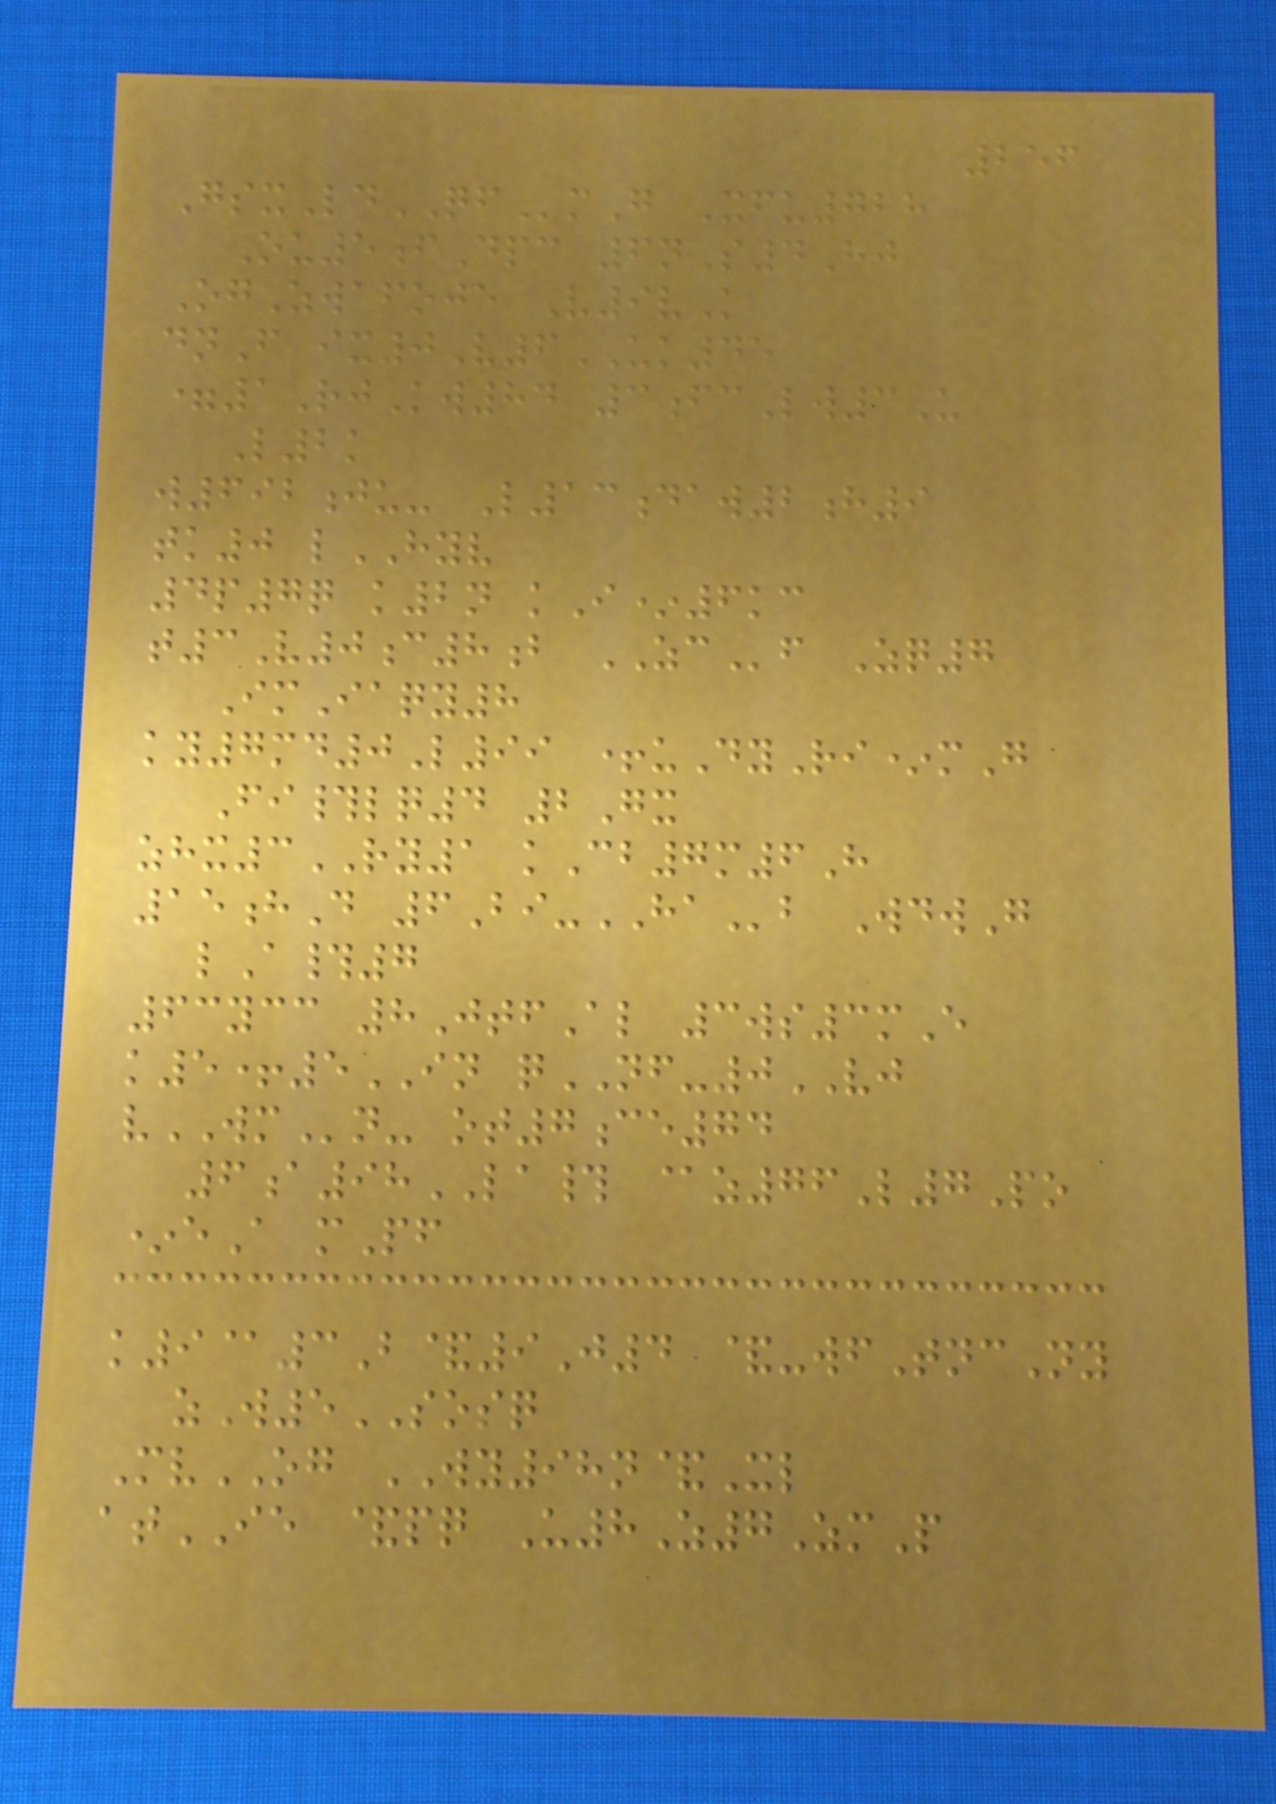256
GsxLdQFmG Xfu728
Ou5fDpc 6nS4Hj
OgZwafoje V9vK
dnF ix0V6UK45
=1RjKw84 3fcLw3U
L2k
w692ju- L13daw2h9
tk0 lHYV
4p7q k2n kI*6kc
t3V0c8b ZCf Zq7
ImIaqy8
ky7md0L99 +uDyRi*mG
Fi#lq4 2Gx
zhx3RY1 kCb7m6H
15hD 6Bi-HAb WdwG
lA#7
63ycc 8JtfAl 3ws3mE
k5+5IN qNF-0VJ
vWMn- ot7ce74
6a98LA# @z76L7Po
*eA mPf
k9@3B&9J4 &-wfTncNy
zW5SOSQ
MvOG WY98n&Xl
atIE &pq U8Z7ZmP
